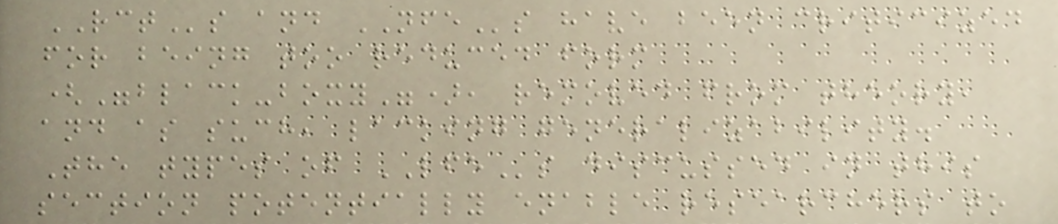RCTs and NFEs have been criticized
for being too reduced form
("black-boxy"), removed from theory,
and as such, lacking generalizability.
The types of LFEs discussed in this
section potentially enable researchers to
